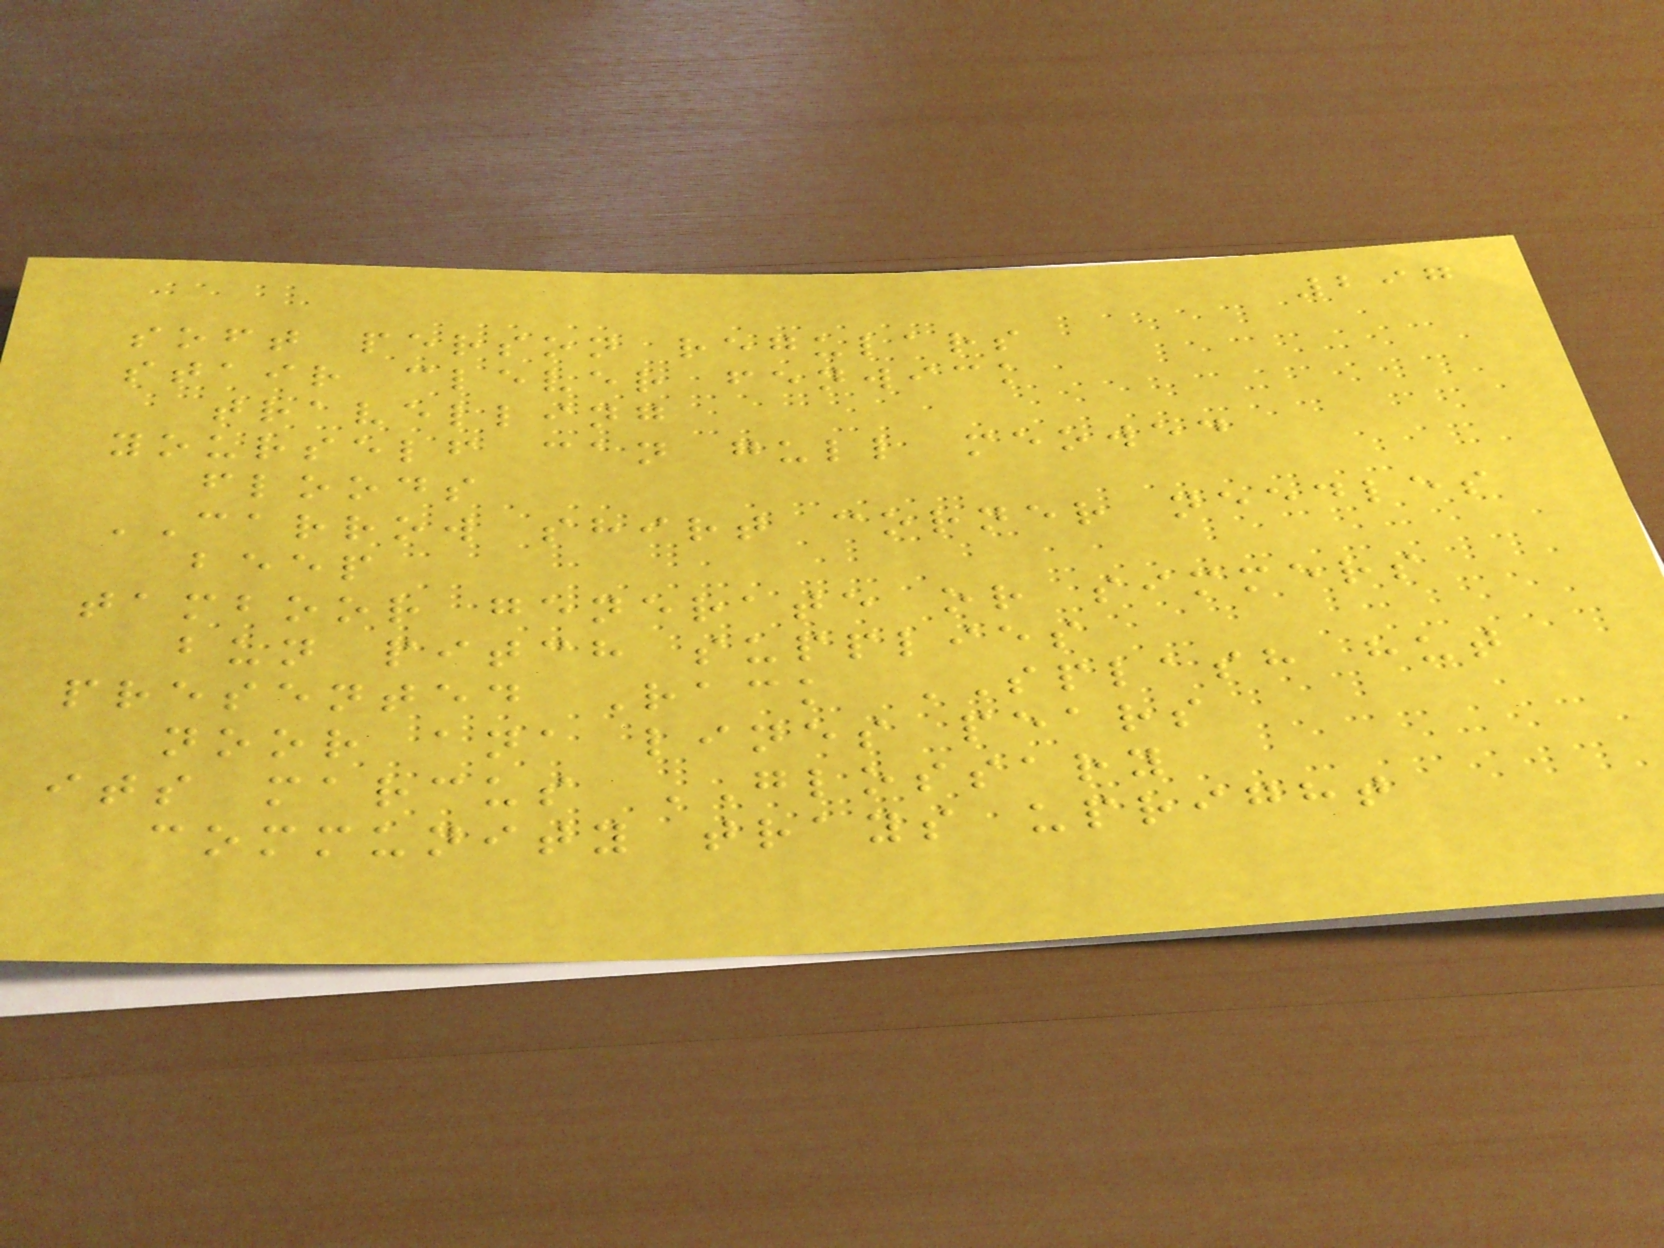297
soft person regulars
stair clever fenwick
travelling
yourself can gull meowed
floods
CARROW shirt corner needles
beep
tamboor generate or simmers
bun pitch supplies
presented Rack SPLASH hut
noor ana lines pears
its marcus GLOSSARY
community trays upright
